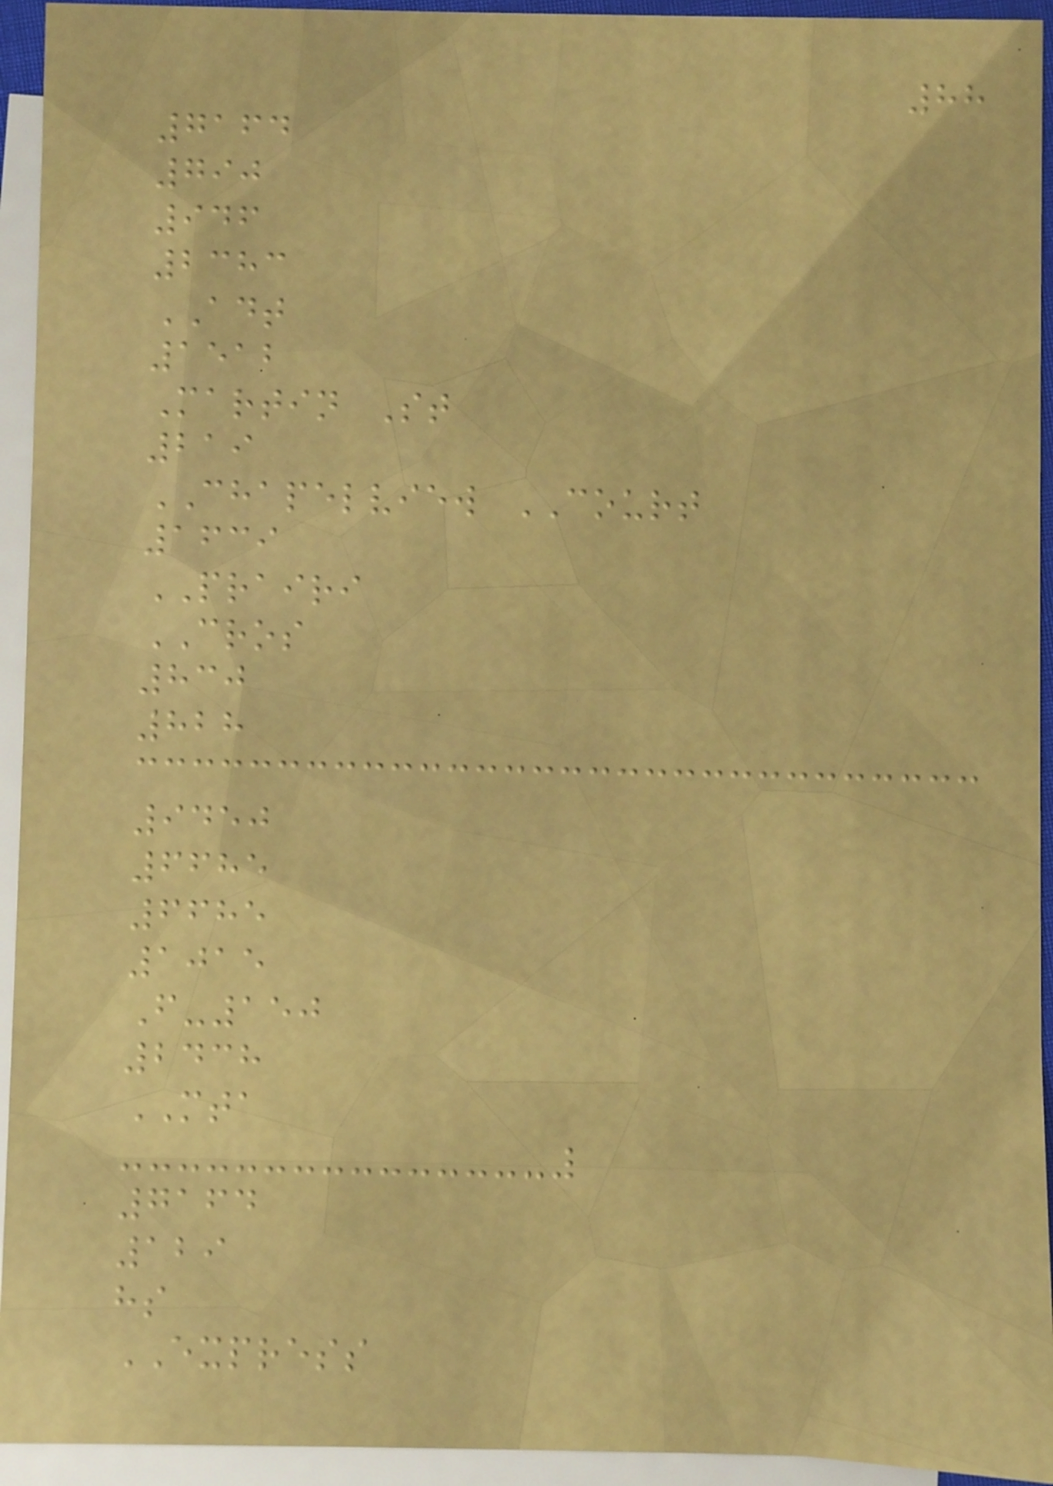88
7164
790
946
2383
ADT
1512
Martin St
219
CHAPELVIEW COURT
1639
PRAIRI
CROS
830
828
9450
6685
6685
1015
F-150
2438
MTA
7164
129
hs
EXPRESS
